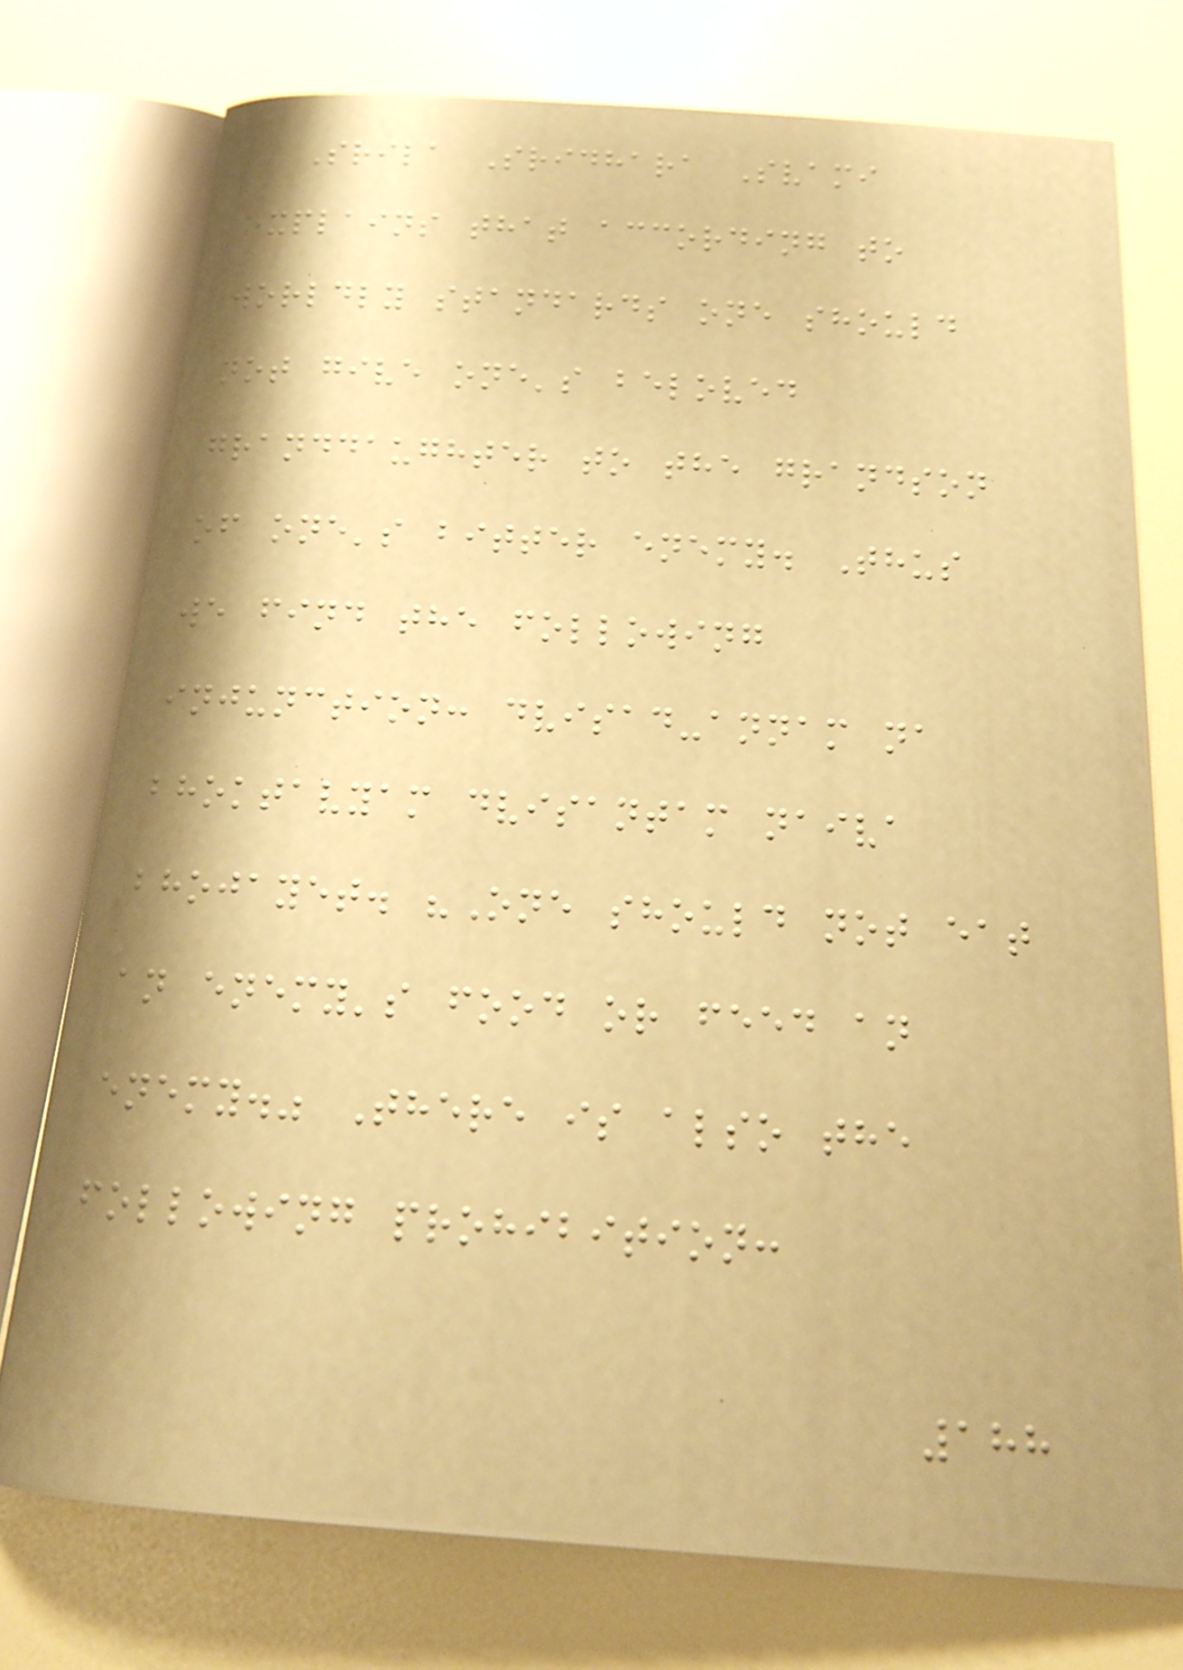Srila Sridhara Svami
explains that according to
worldly standards one should
not give one's beloved
granddaughter to the grandson
of one's bitter enemy. Thus
we find the following
injunction: dvisad-annam na
bhoktavyam dvisantam naiva
bhojayet. "One should not eat
an enemy's food or feed an
enemy." There is also the
following prohibition:
188
